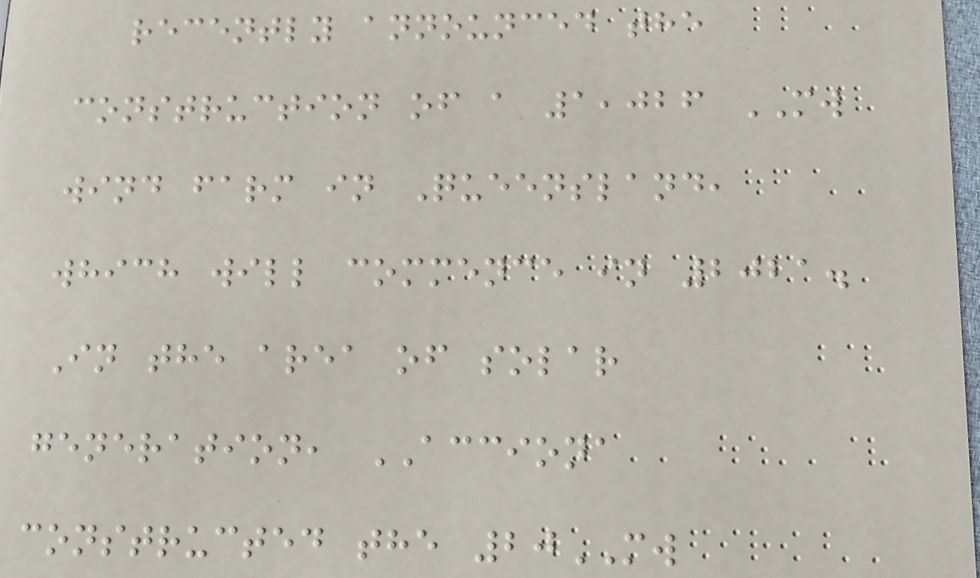recently announced the
construction of a 1,026 MW
wind farm in Queensland,
which will commence in 2021.
In the area of solar
generation, ACCIONA
constructed the 20MW
